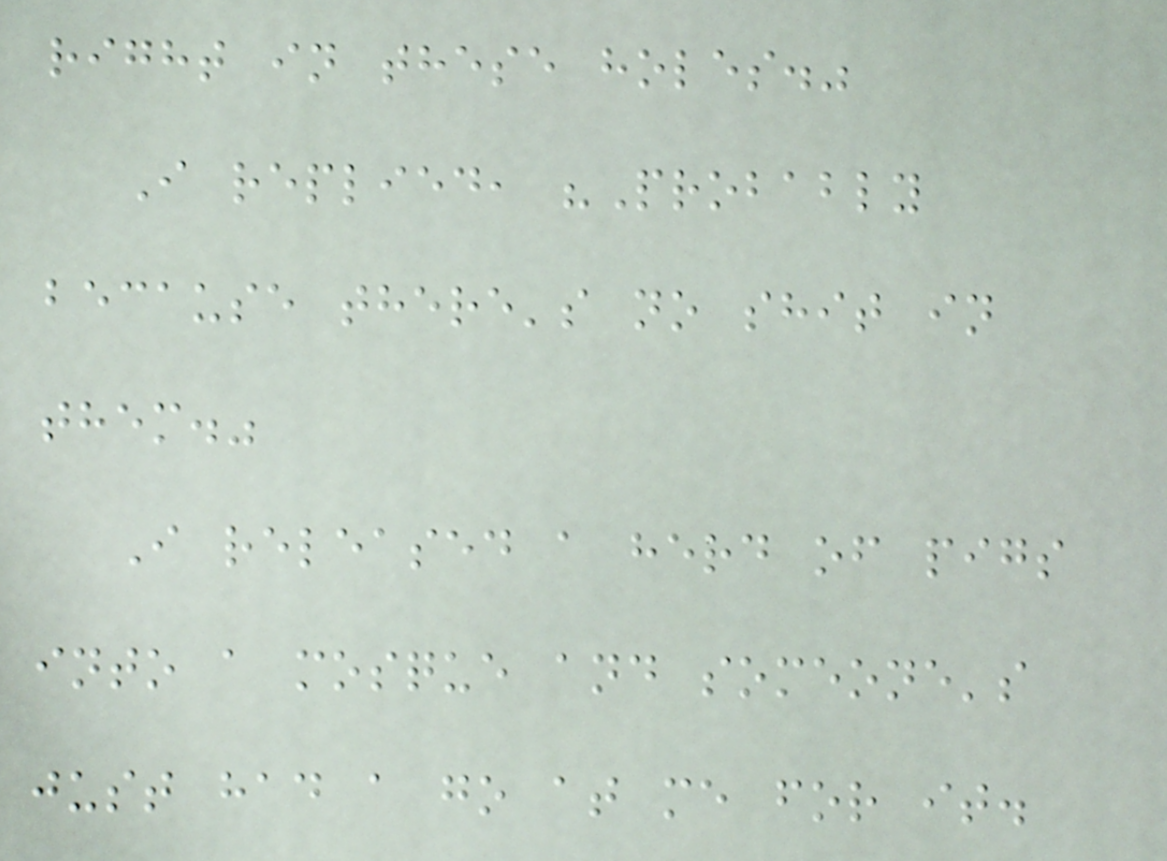right in these holes."
I replied, "Probably
because there's no shit in
them."
I released a herd of pigs
into a mosque and someone's
just had a go at me for it.
